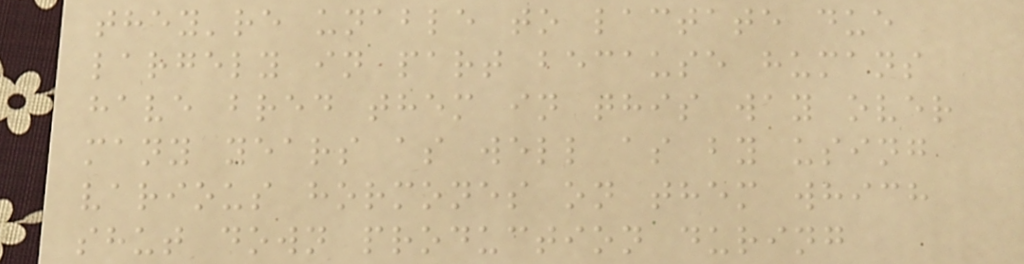they're unable to lactate due
largely in part because humans
have bred them in this way over
many years as well as by using
various hormones on them which
shut down production during
